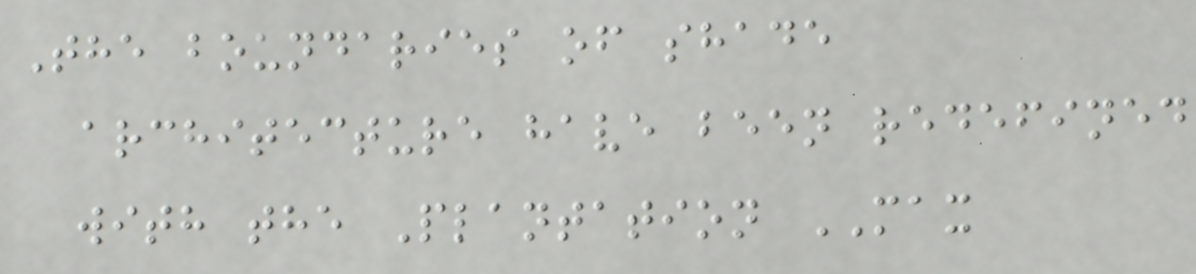The boundaries of shade
architecture have been redefined
with the Plantation MAX
